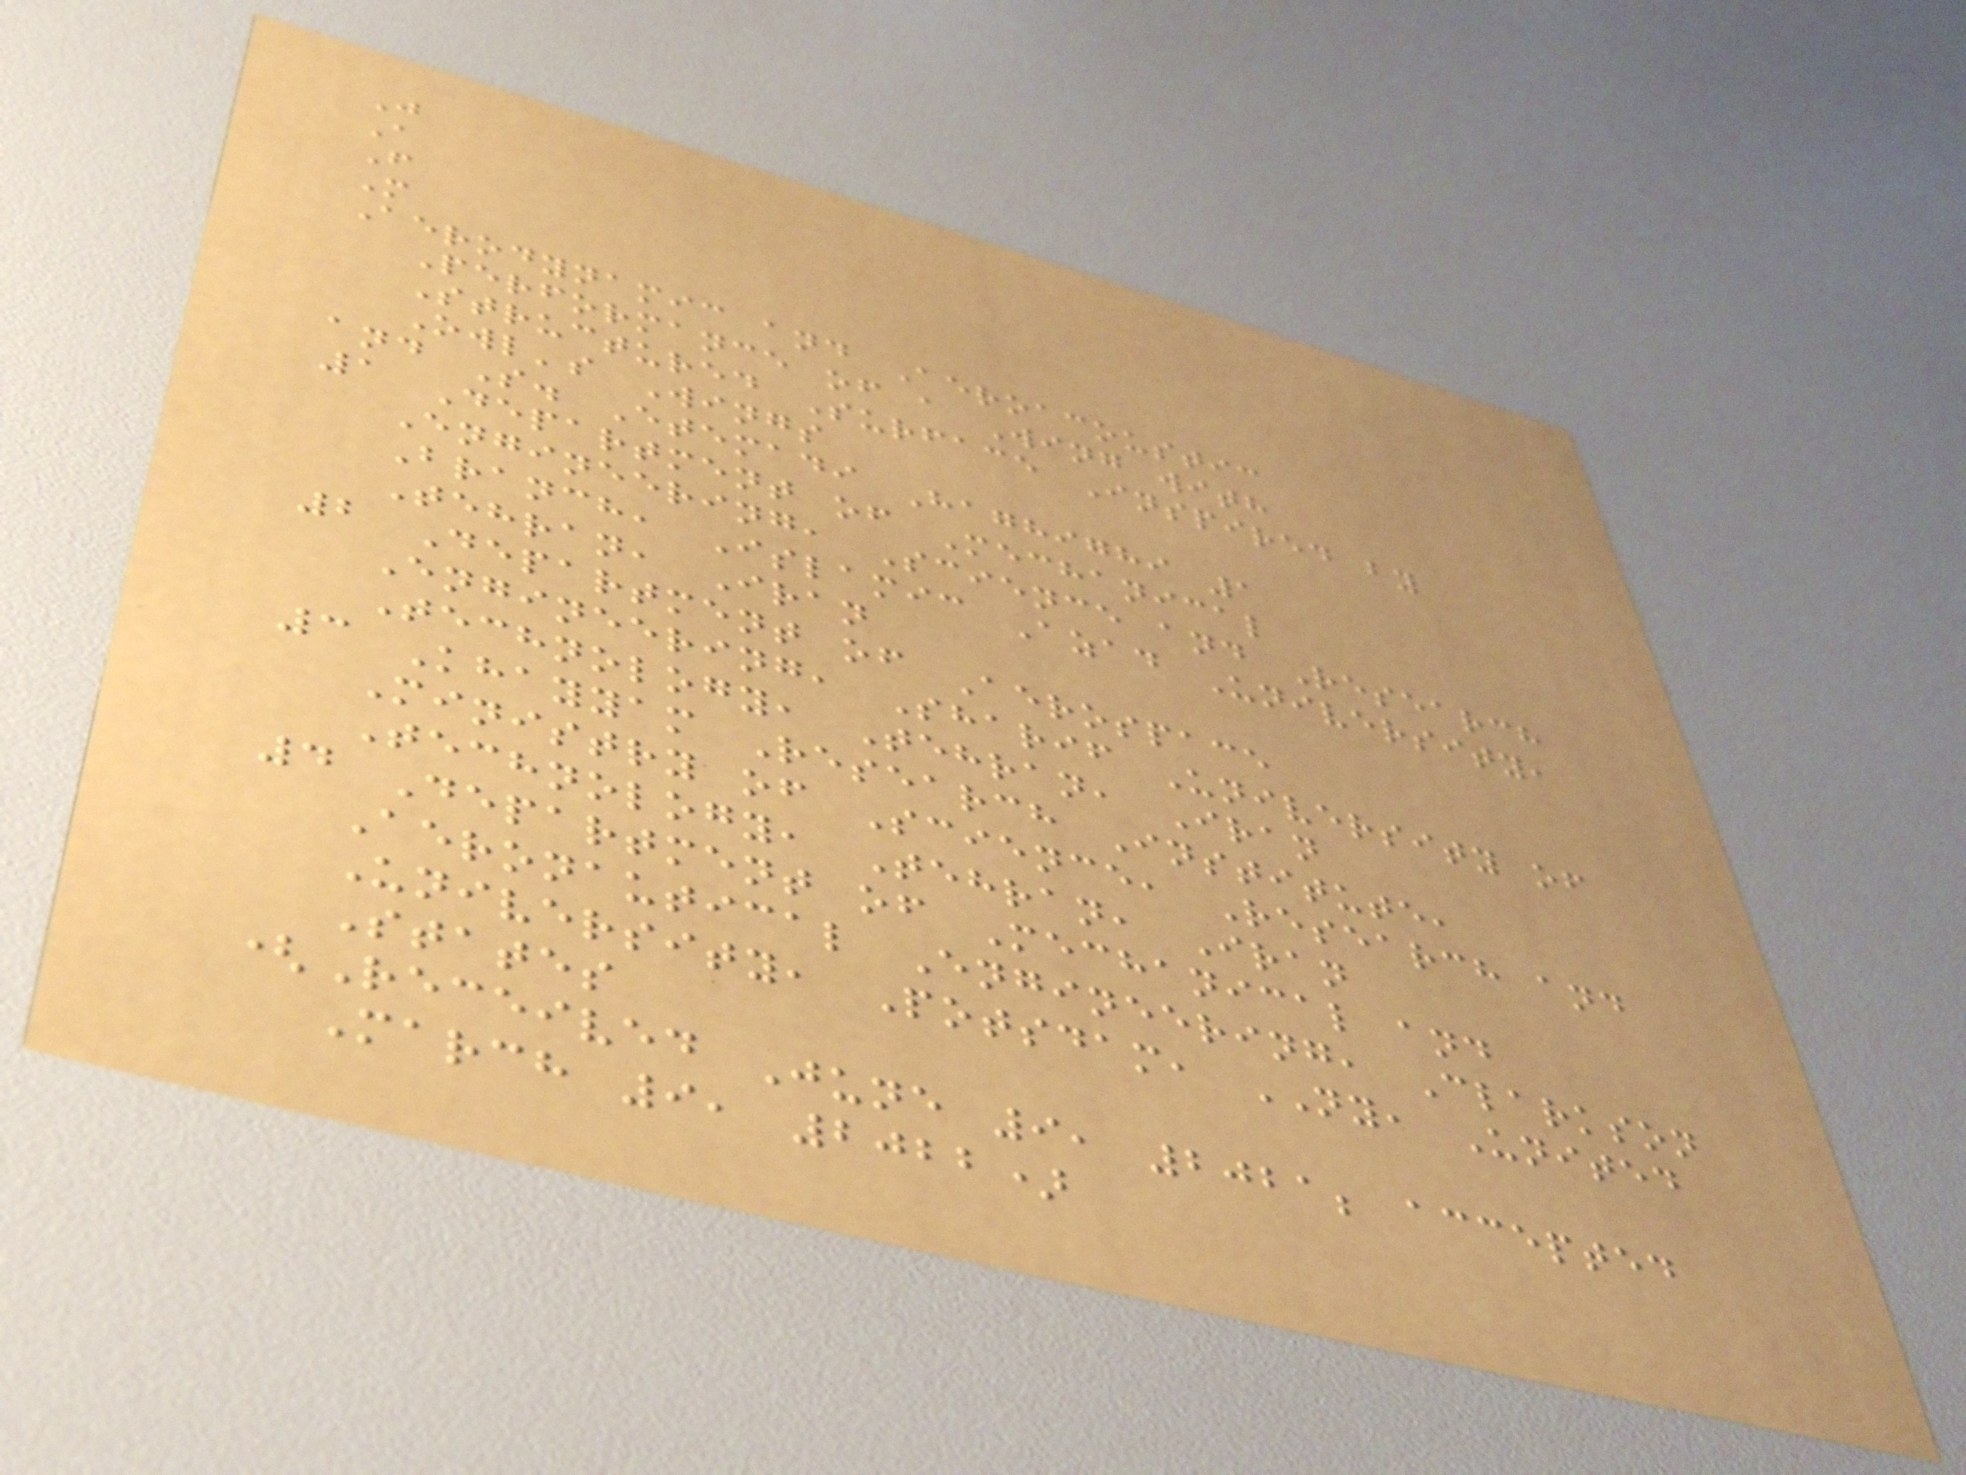J
A
F
M
Aerodynamic and Aeroacoustic
Performance of a Wing with
Structured Surface Inspired by
Owl's Wings
and S. Etemadi Haghighi 1
1 Department of Mechanical
Engineering, Science and Research
Branch, Islamic Azad University,
Tehran, Iran
2 Department of Aerospace
Engineering, Sharif University of
Technology, Tehran, Iran
3 Khayyam Research Institute,
Ministry of Science, Research and
Technology, Tehran, Iran
4 Department of Mechanical and
Aeronautical Engineering, Clarkson
University, Potsdam, NY, United
States
(Received June 9, 2021; accepted
March 9, 2022)
